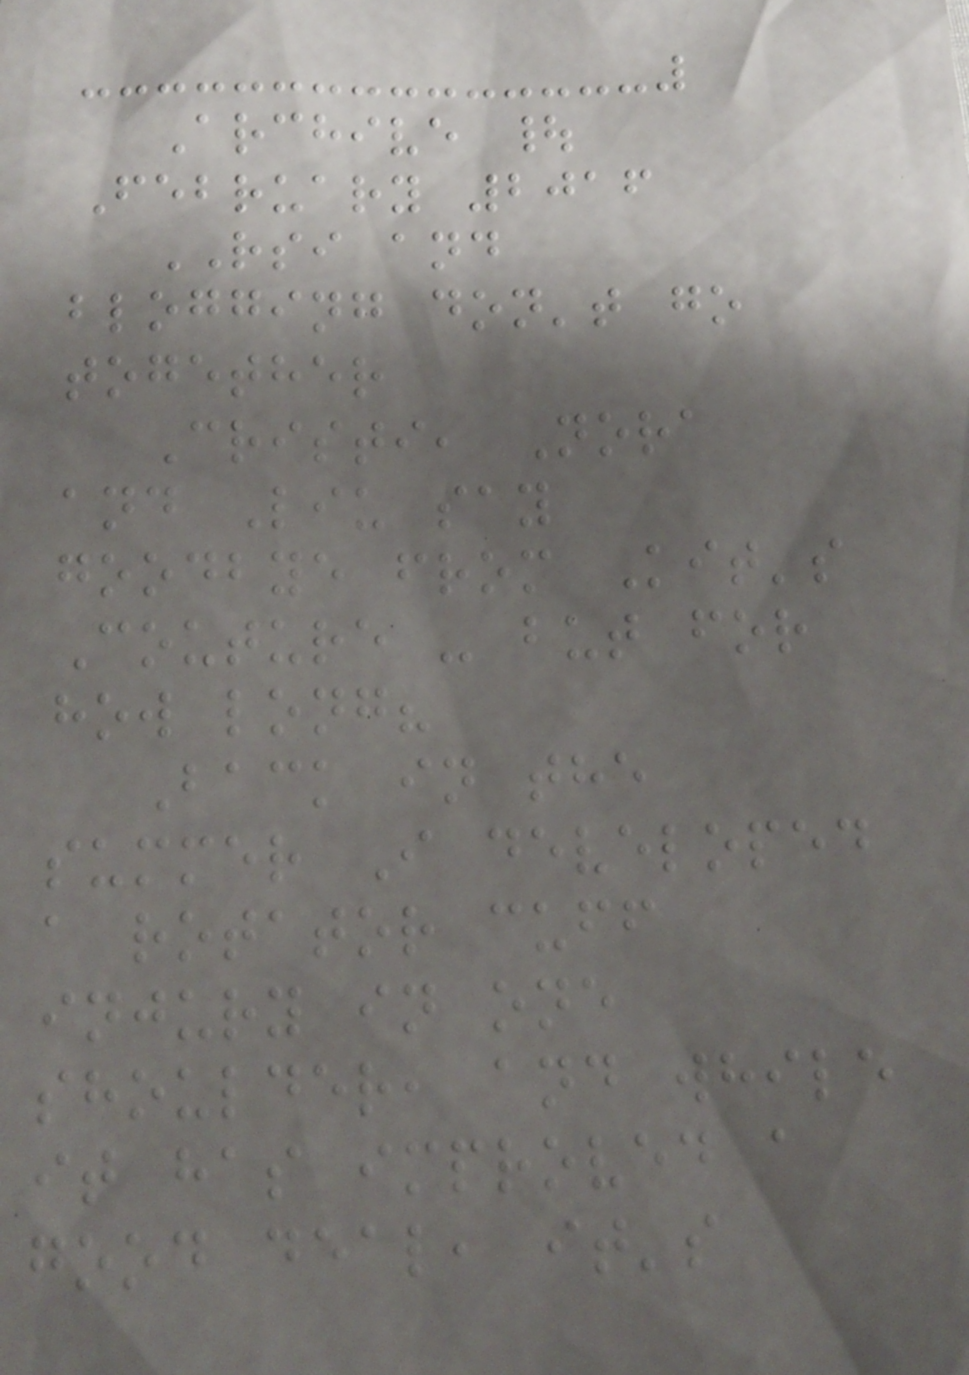Archive |
February 2016
RSI and
blogging don't go
together
Cristi, Nora
and Liu say
goodbye from Kit's
Couture - but for
how long?
Back in the
summer I developed
a rotator cuff
injury in one
shoulder, and while
it has improved a
good deal, it's
